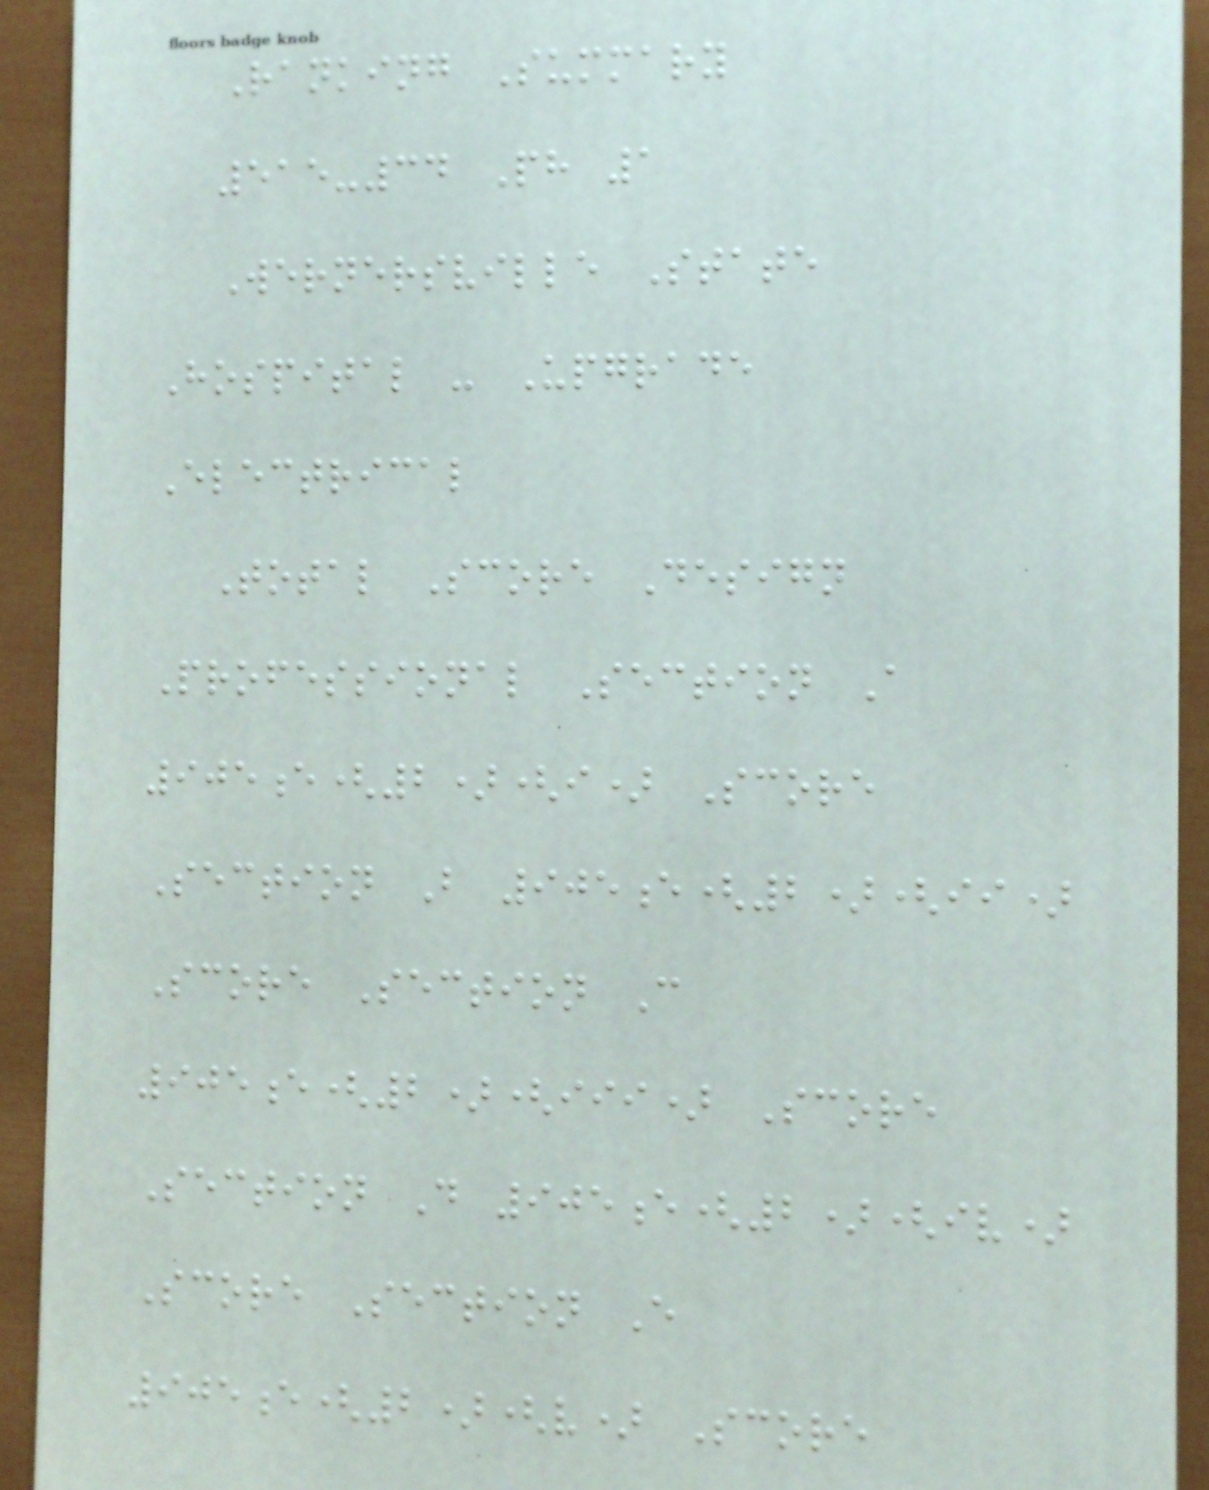Ranking Summary
515-34 Ph 1
Wernersville State
Hospital - Upgrade
Electrical
Total Score Design
Professional Section A
905e(2)(i) Score
Section B 905e(2)(ii)
Score Section C
905e(2)(iii) Score
Section D 905e(2)(iv)
Score Section E
905e(2)(v) Score
